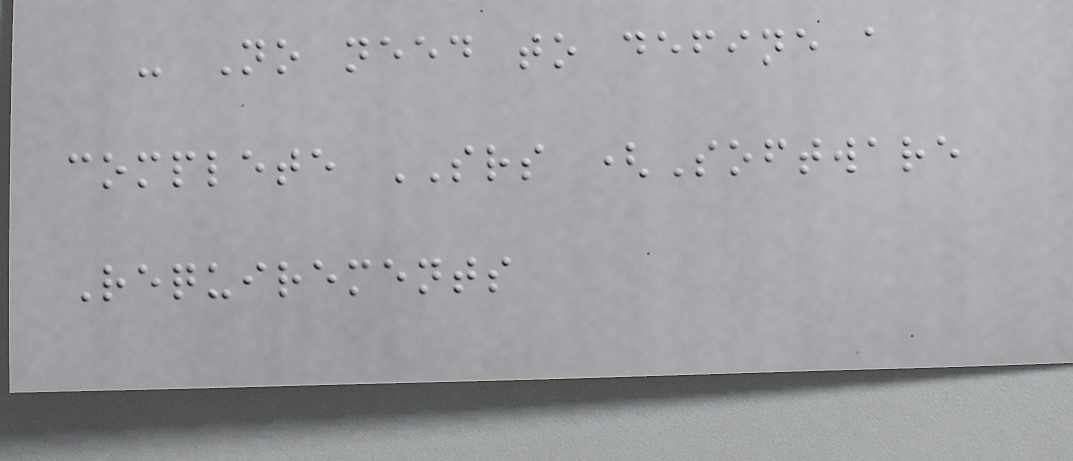- No need to define a
complete SRS (Software
Requirements
